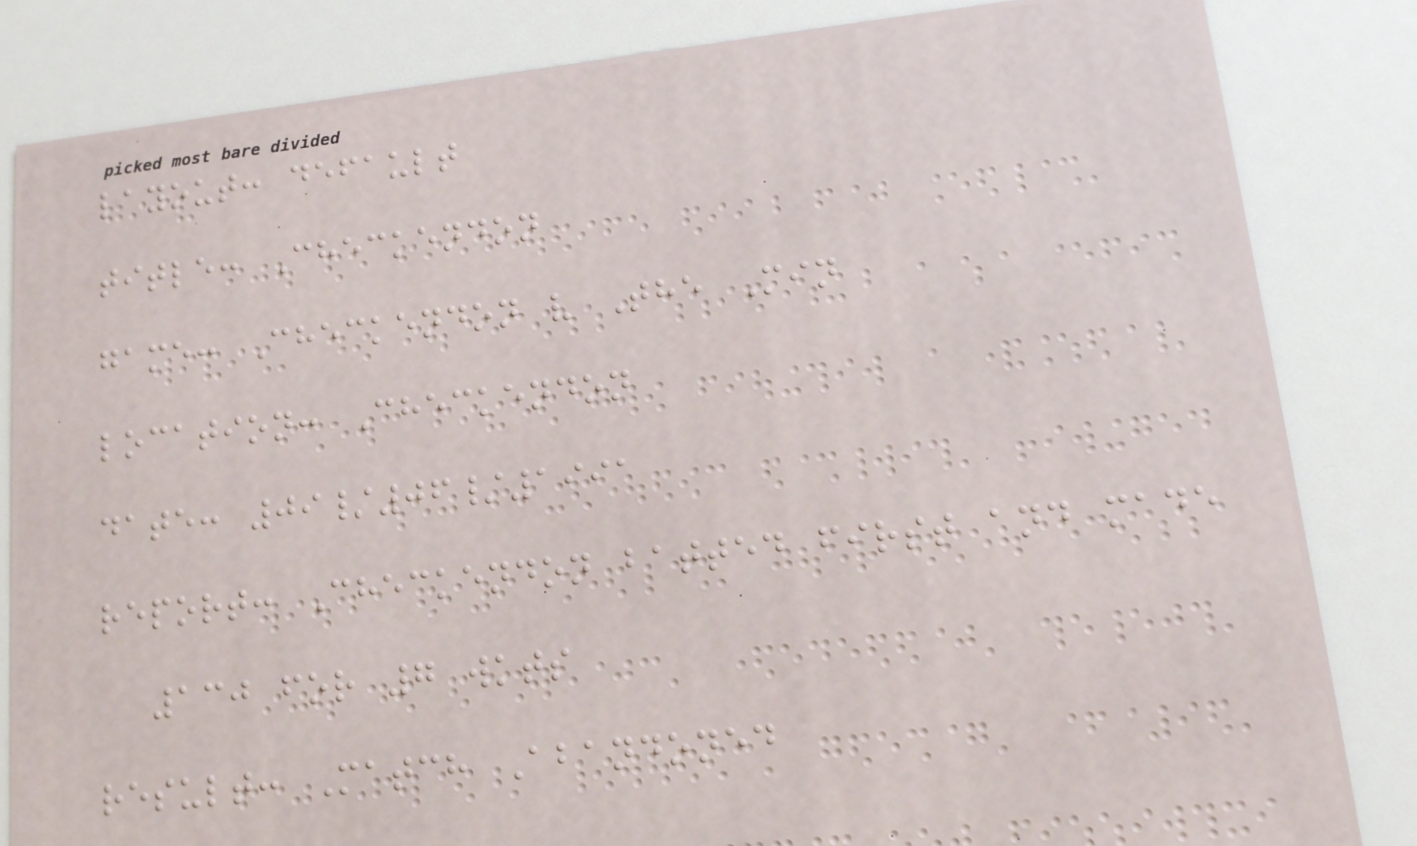layout: default
title: Checkendon
game: Checkendon v The Min
location: Checkendon
date: 09/06/1991
report: Checkendon batted first and made
130 for 7 wkts
result: Match Abandoned
